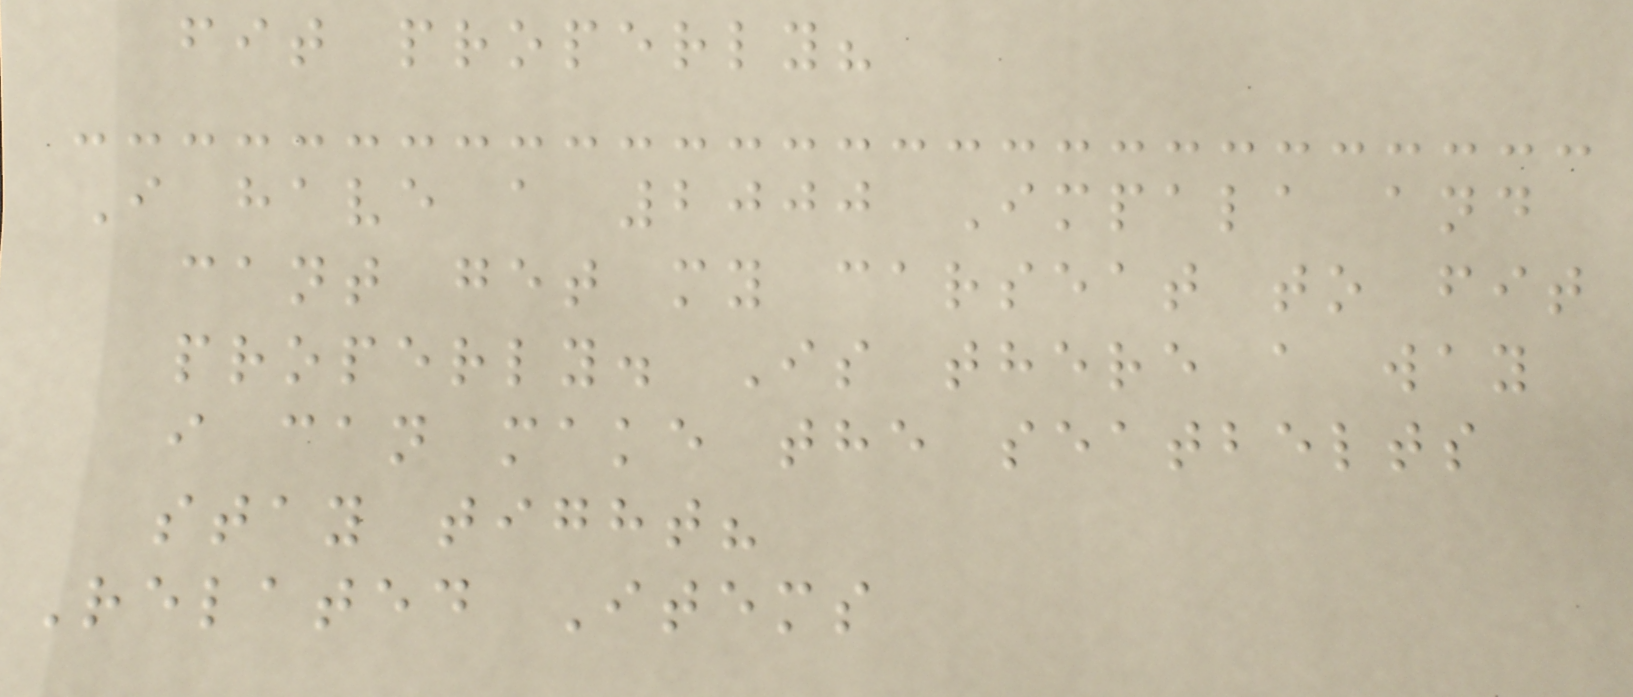fit properly?
I have a 2000 Impala and
cant get my carseat to fit
properly. Is there a way
i can make the seatbelts
stay tight?
Related Items
